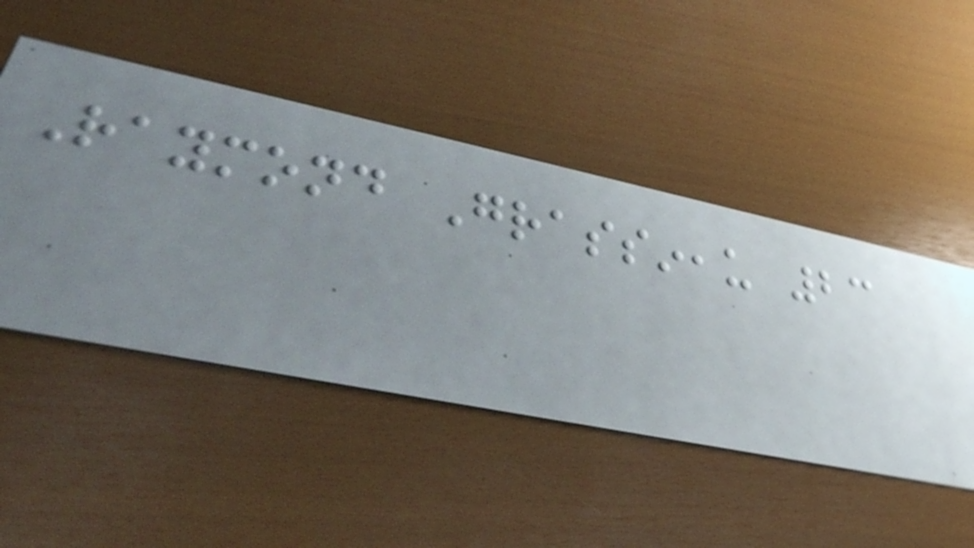Raymond Grassineau 23
